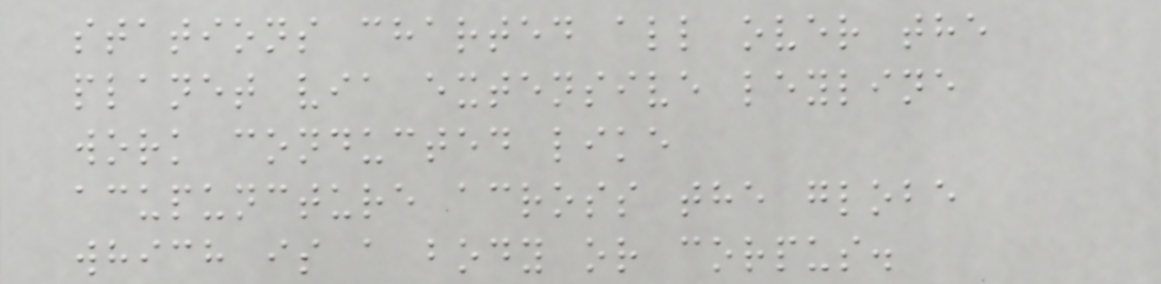stations charted all over the
planet via extensive leyline
work conducted like
acupuncture across the globe
which is a body or corpus.
